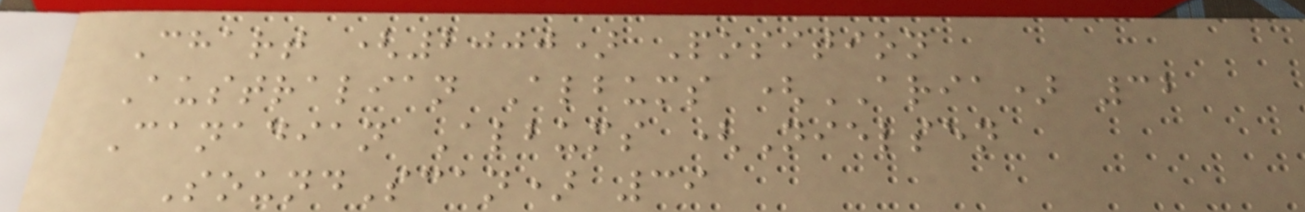Chart (2000) Position
Australian Albums (ARIA) 32
Canadian Albums (Nielsen
SoundScan) 39
